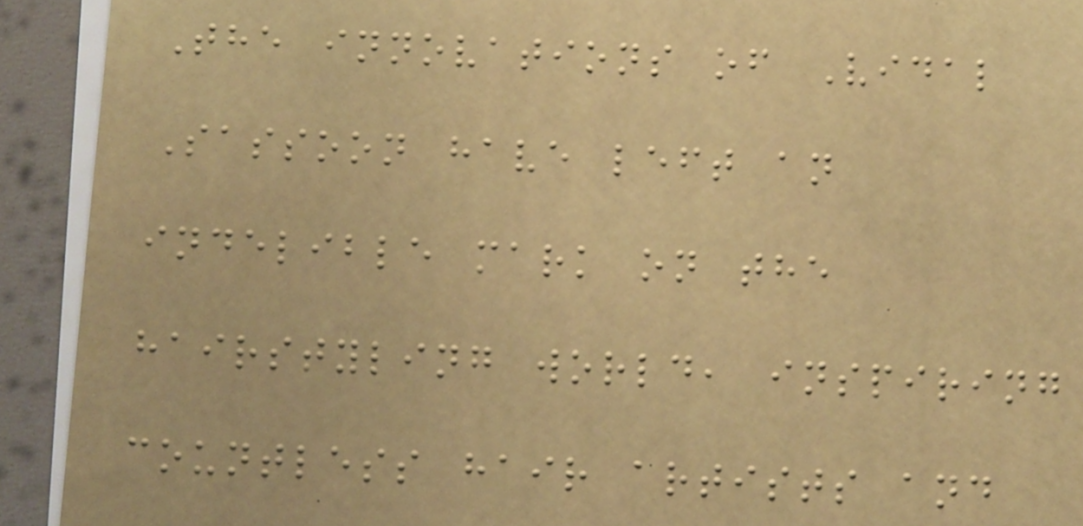The innovations of Vidal
Sassoon have left an
indelible mark on the
hairstyling world, inspiring
countless hair artists and
